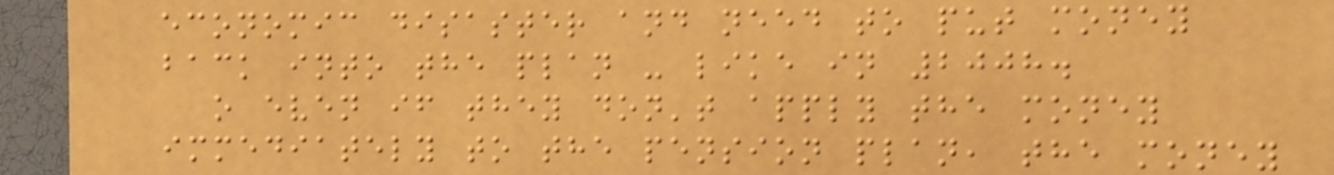economic disaster and need to put money
back into the plan - like in 2008.
o even if they don't apply the money
immediately to the pension plan, the money
